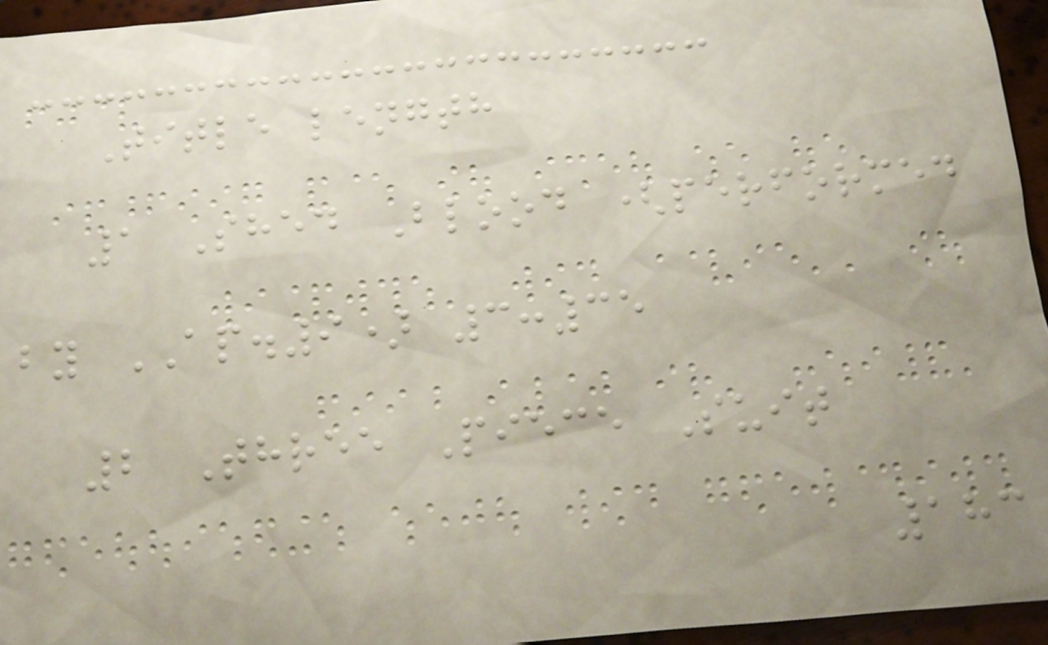Title length
1 Shed Blood (performed
by AP.9) 3:35
2 Three Piece Suit
183
